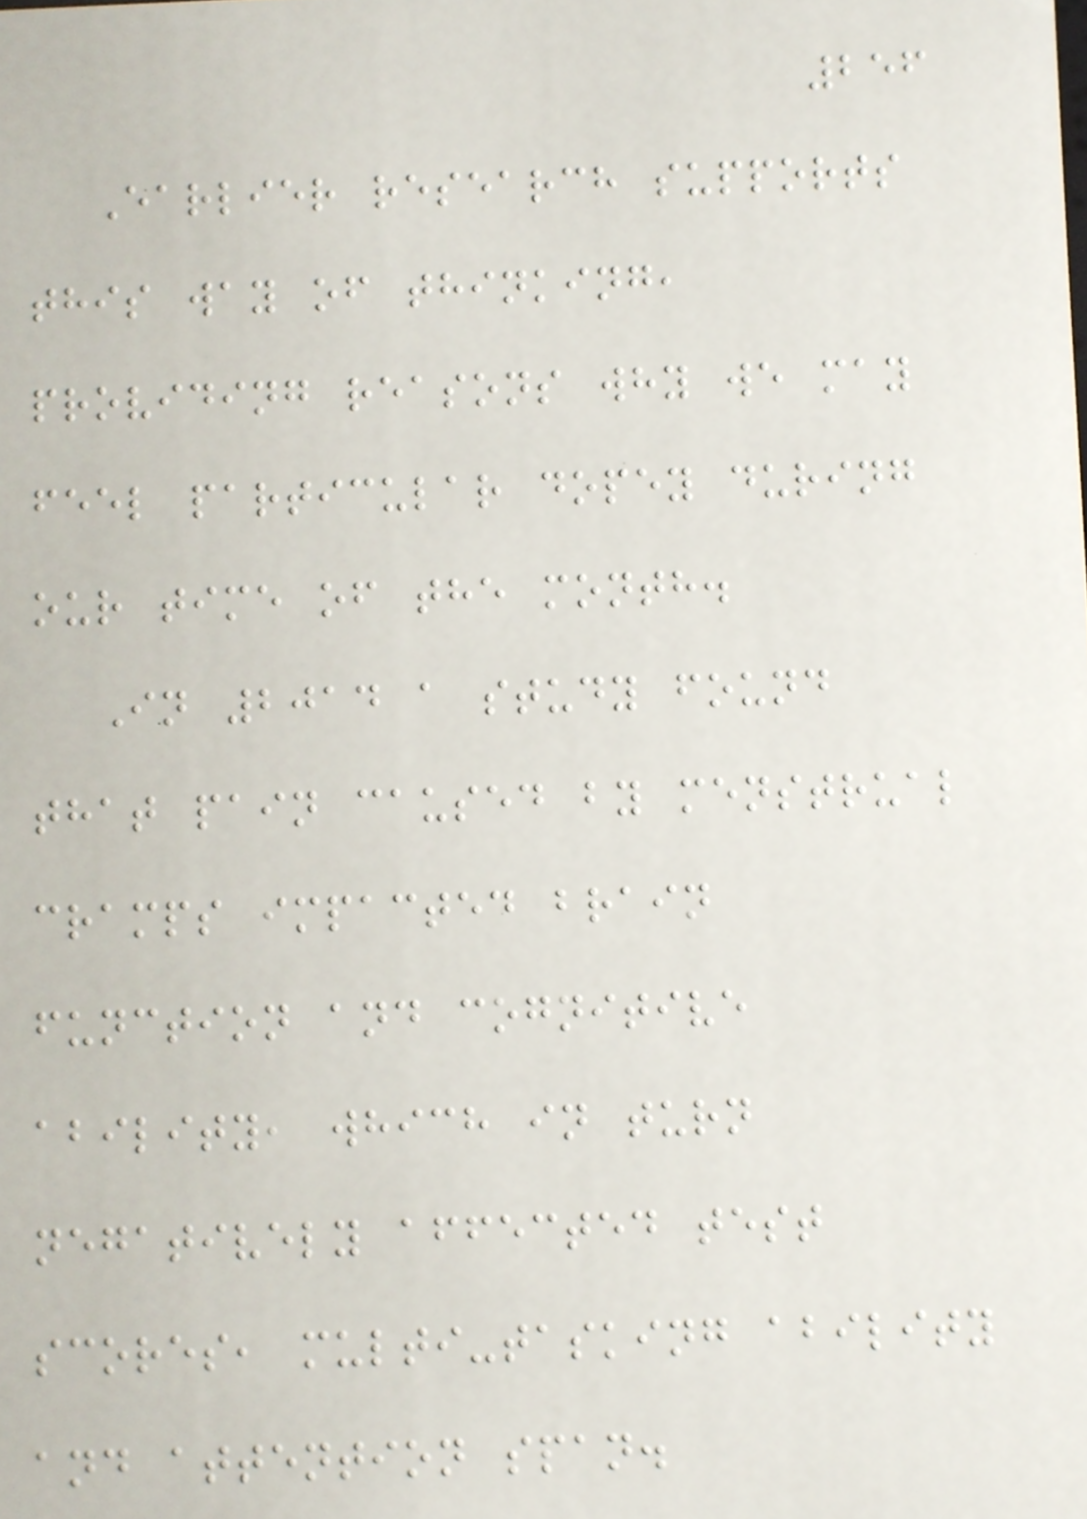256
Earlier research supports
this way of thinking,
providing reasons why we may
feel particular dopey during
our time of the month.
In 2014 a study found
that pain caused by menstrual
cramps impacted brain
function and cognitive
ability, which in turn
negatively affected test
scores, multi-tasking ability
and attention span.
